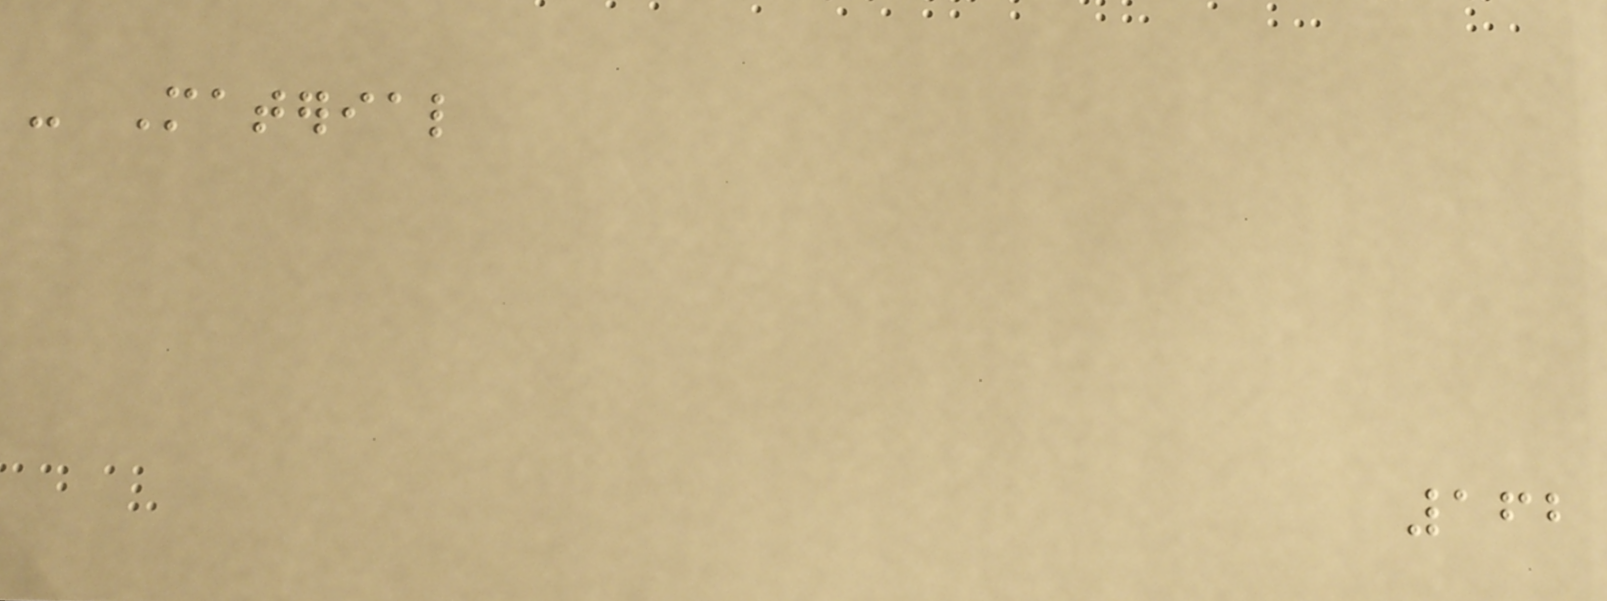- Material
162
